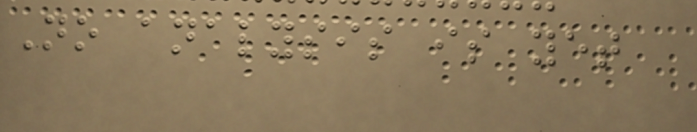No analysis is yet
